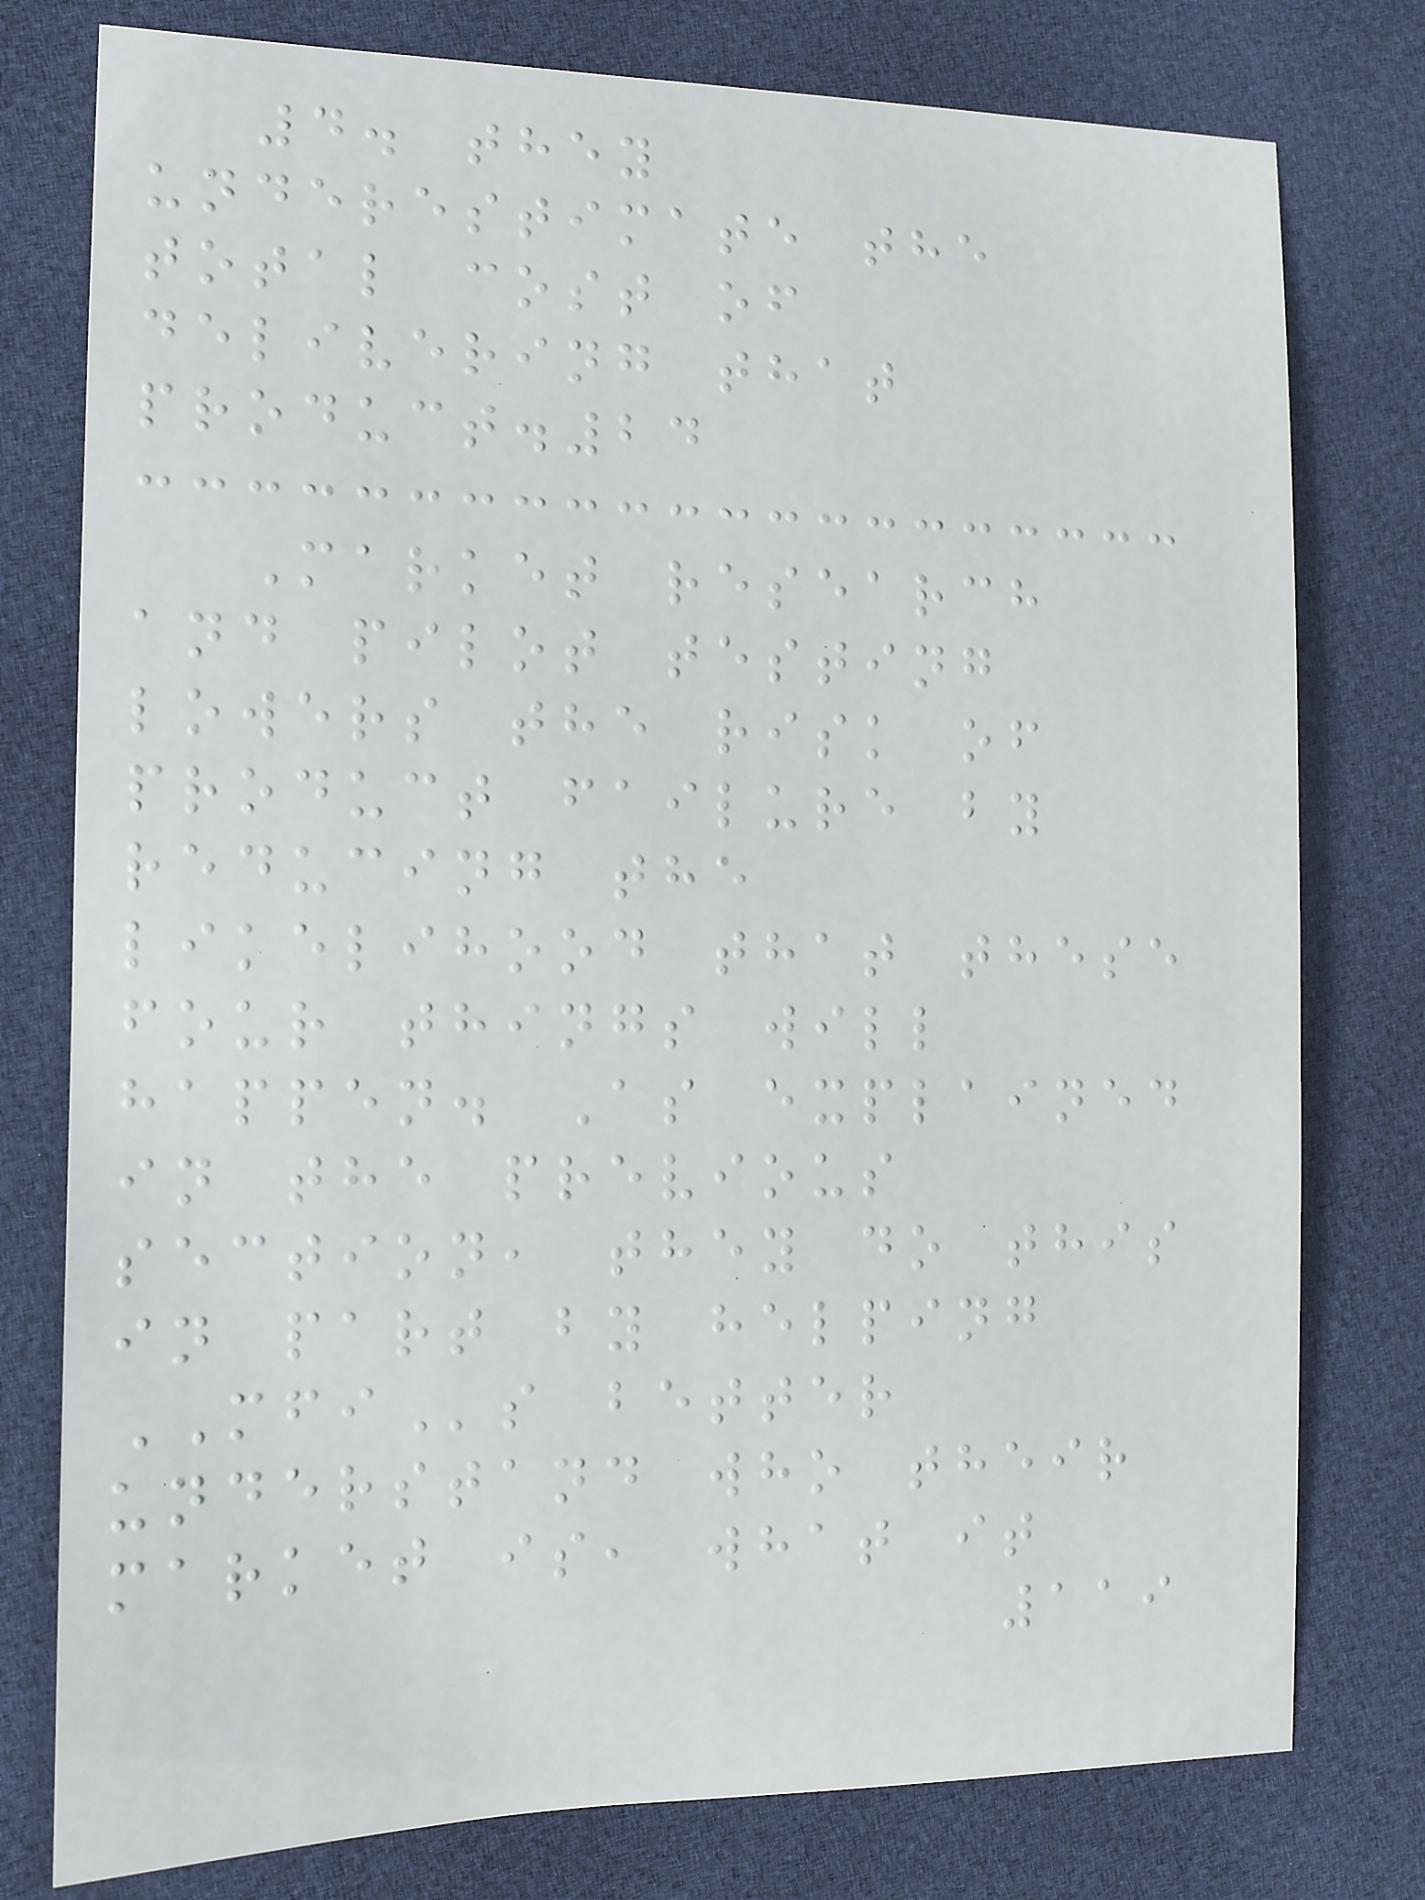4. they
underestimate the
total cost of
delivering that
product.24
Market research
and pilot testing
lowers the risk of
product failure by
reducing the
likelihood that these
four things will
happen. As explained
in the previous
section, they do this
in part by helping
MFIs better
understand who their
market is, what it
119
